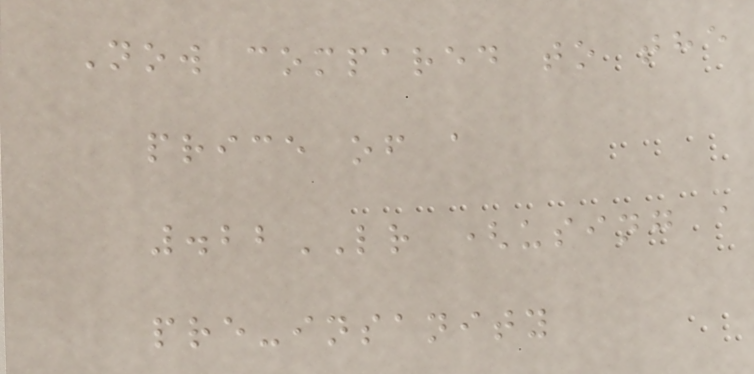Now compared to the
price of a
.22LR (using a
pre-insanity
